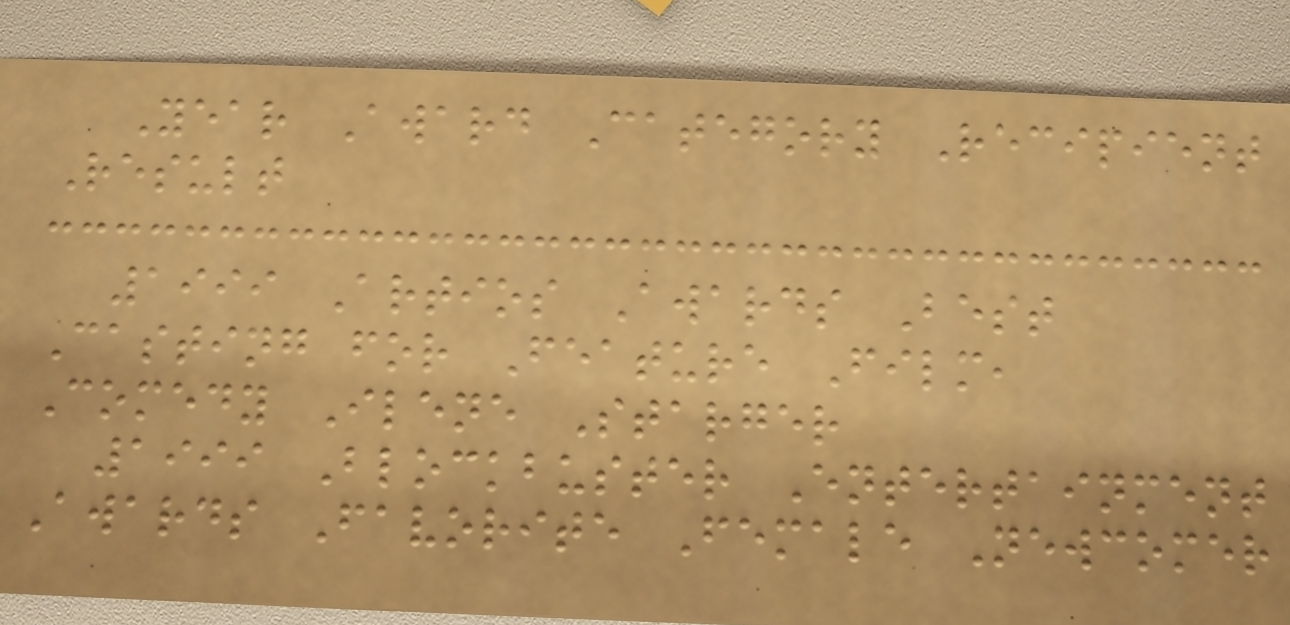Year Award Category Recipient
Result
1999 Artios Awards Best
Casting for Feature Film,
Comedy Ilene Starger
1999 Blockbuster Entertainment
Awards Favorite Female Newcomer
